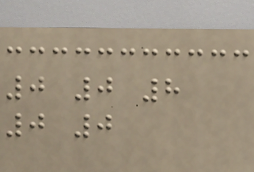0 0 8
0 0
